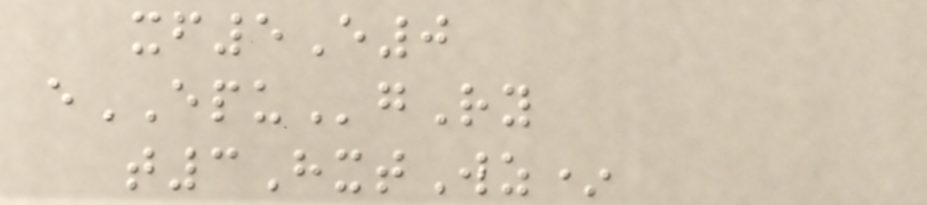xf5E0
eEPUgRy
t3HxtWz*
